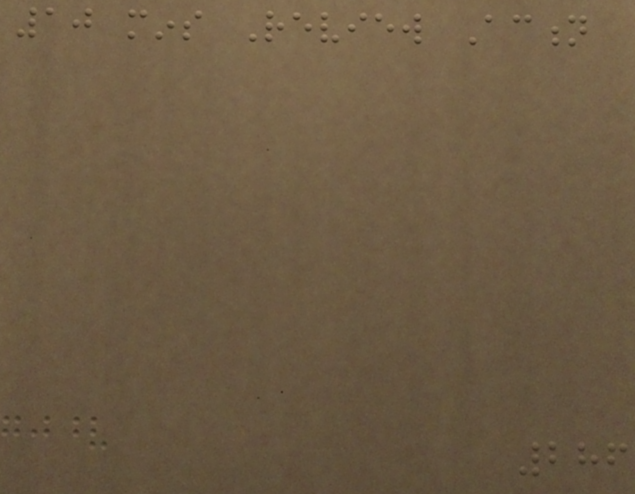10 mins Review Action
286
